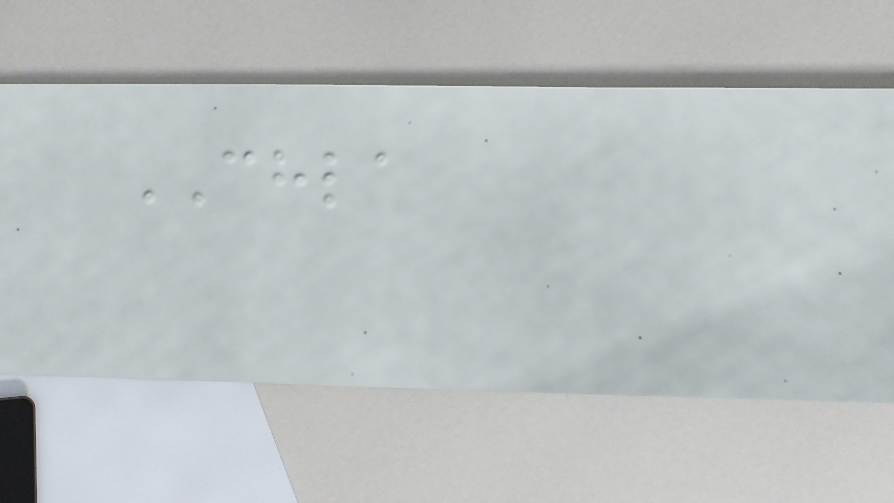CHLA
